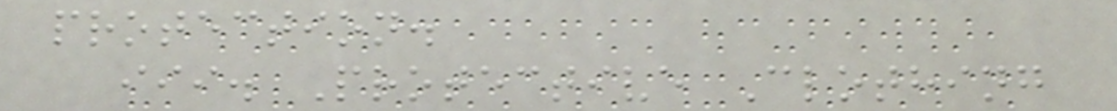protection.
iii. Protective Clothing
